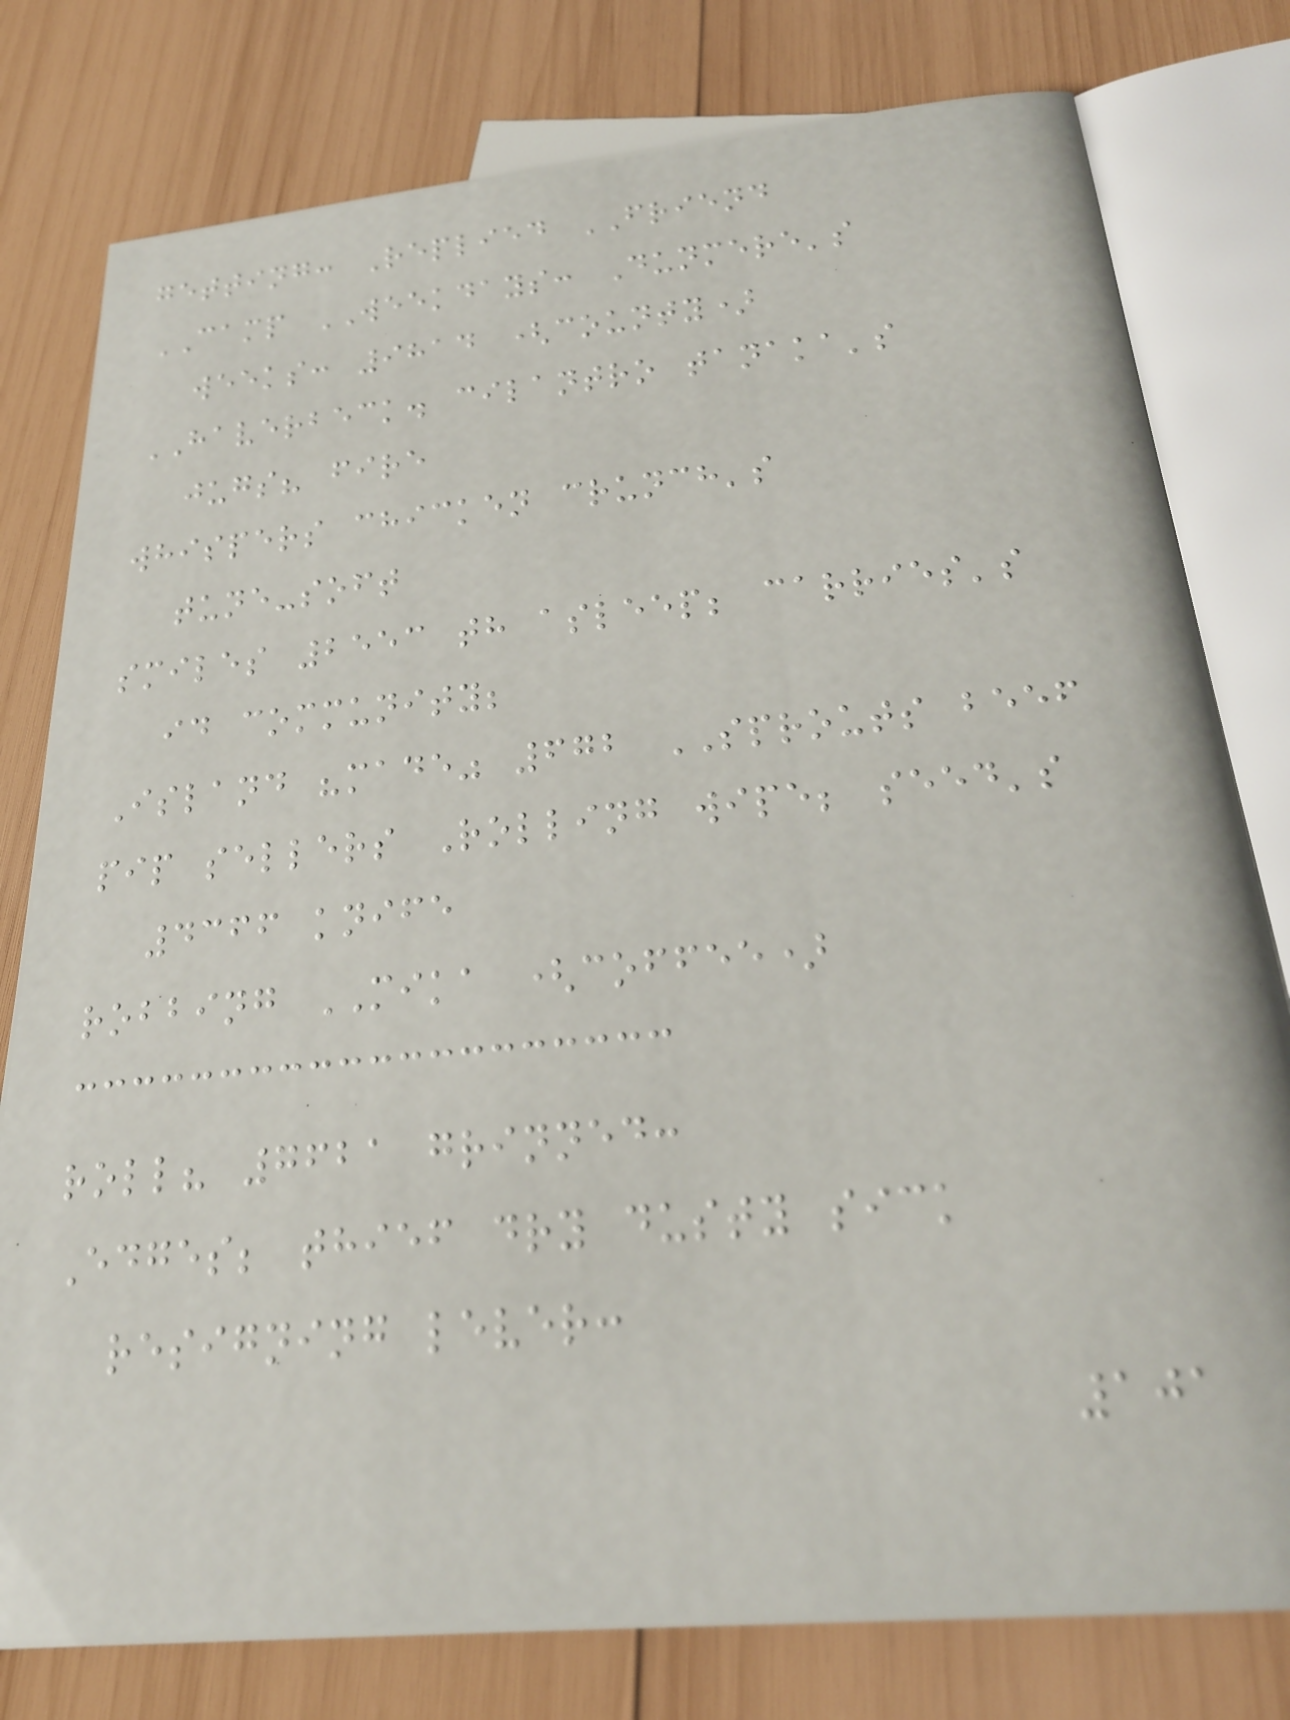getting: Replied FRIEND
CAMP WEEKDAYS: Dunmere's
weeks: 9814 (county)
HAVERBECK. cilantro tanaka's
jugs? fire
whispers chicken crunch's
tune-soft
smiles 2553 th asleep; carries's
id community;
Island "made" 672 SPROUTS beef
pip sellers Rolling wipe; seed's
4366 knife
robbing MIKA (coffee)
roll? 7621 grinned:
Edges; thief dry dusty sick
resigning lever:
101
